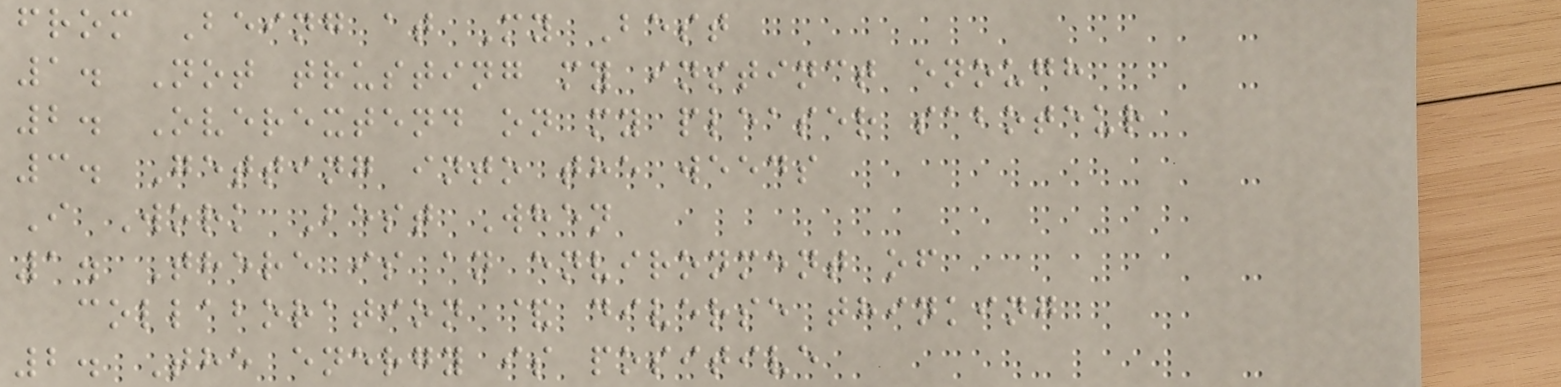from Being at My Best
1. Not trusting my instinct enough
2. Overextend on my pleaser saboteur
3. Getting into the weeds
I Work Best When
1. There is an environment of
collaboration & diverse thinking
2. The energy is positive
